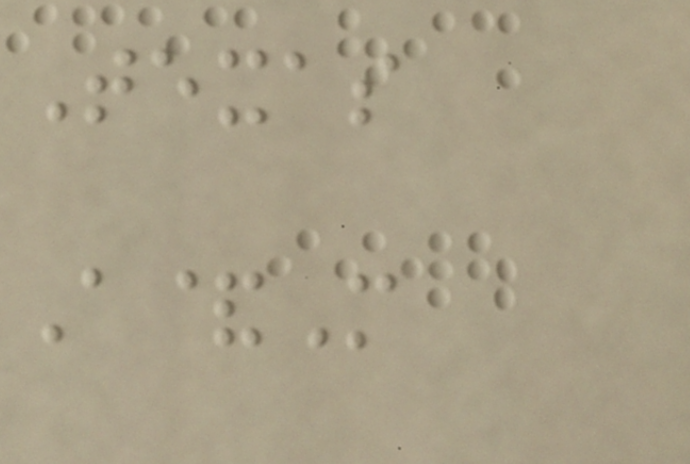Texas
A&M
